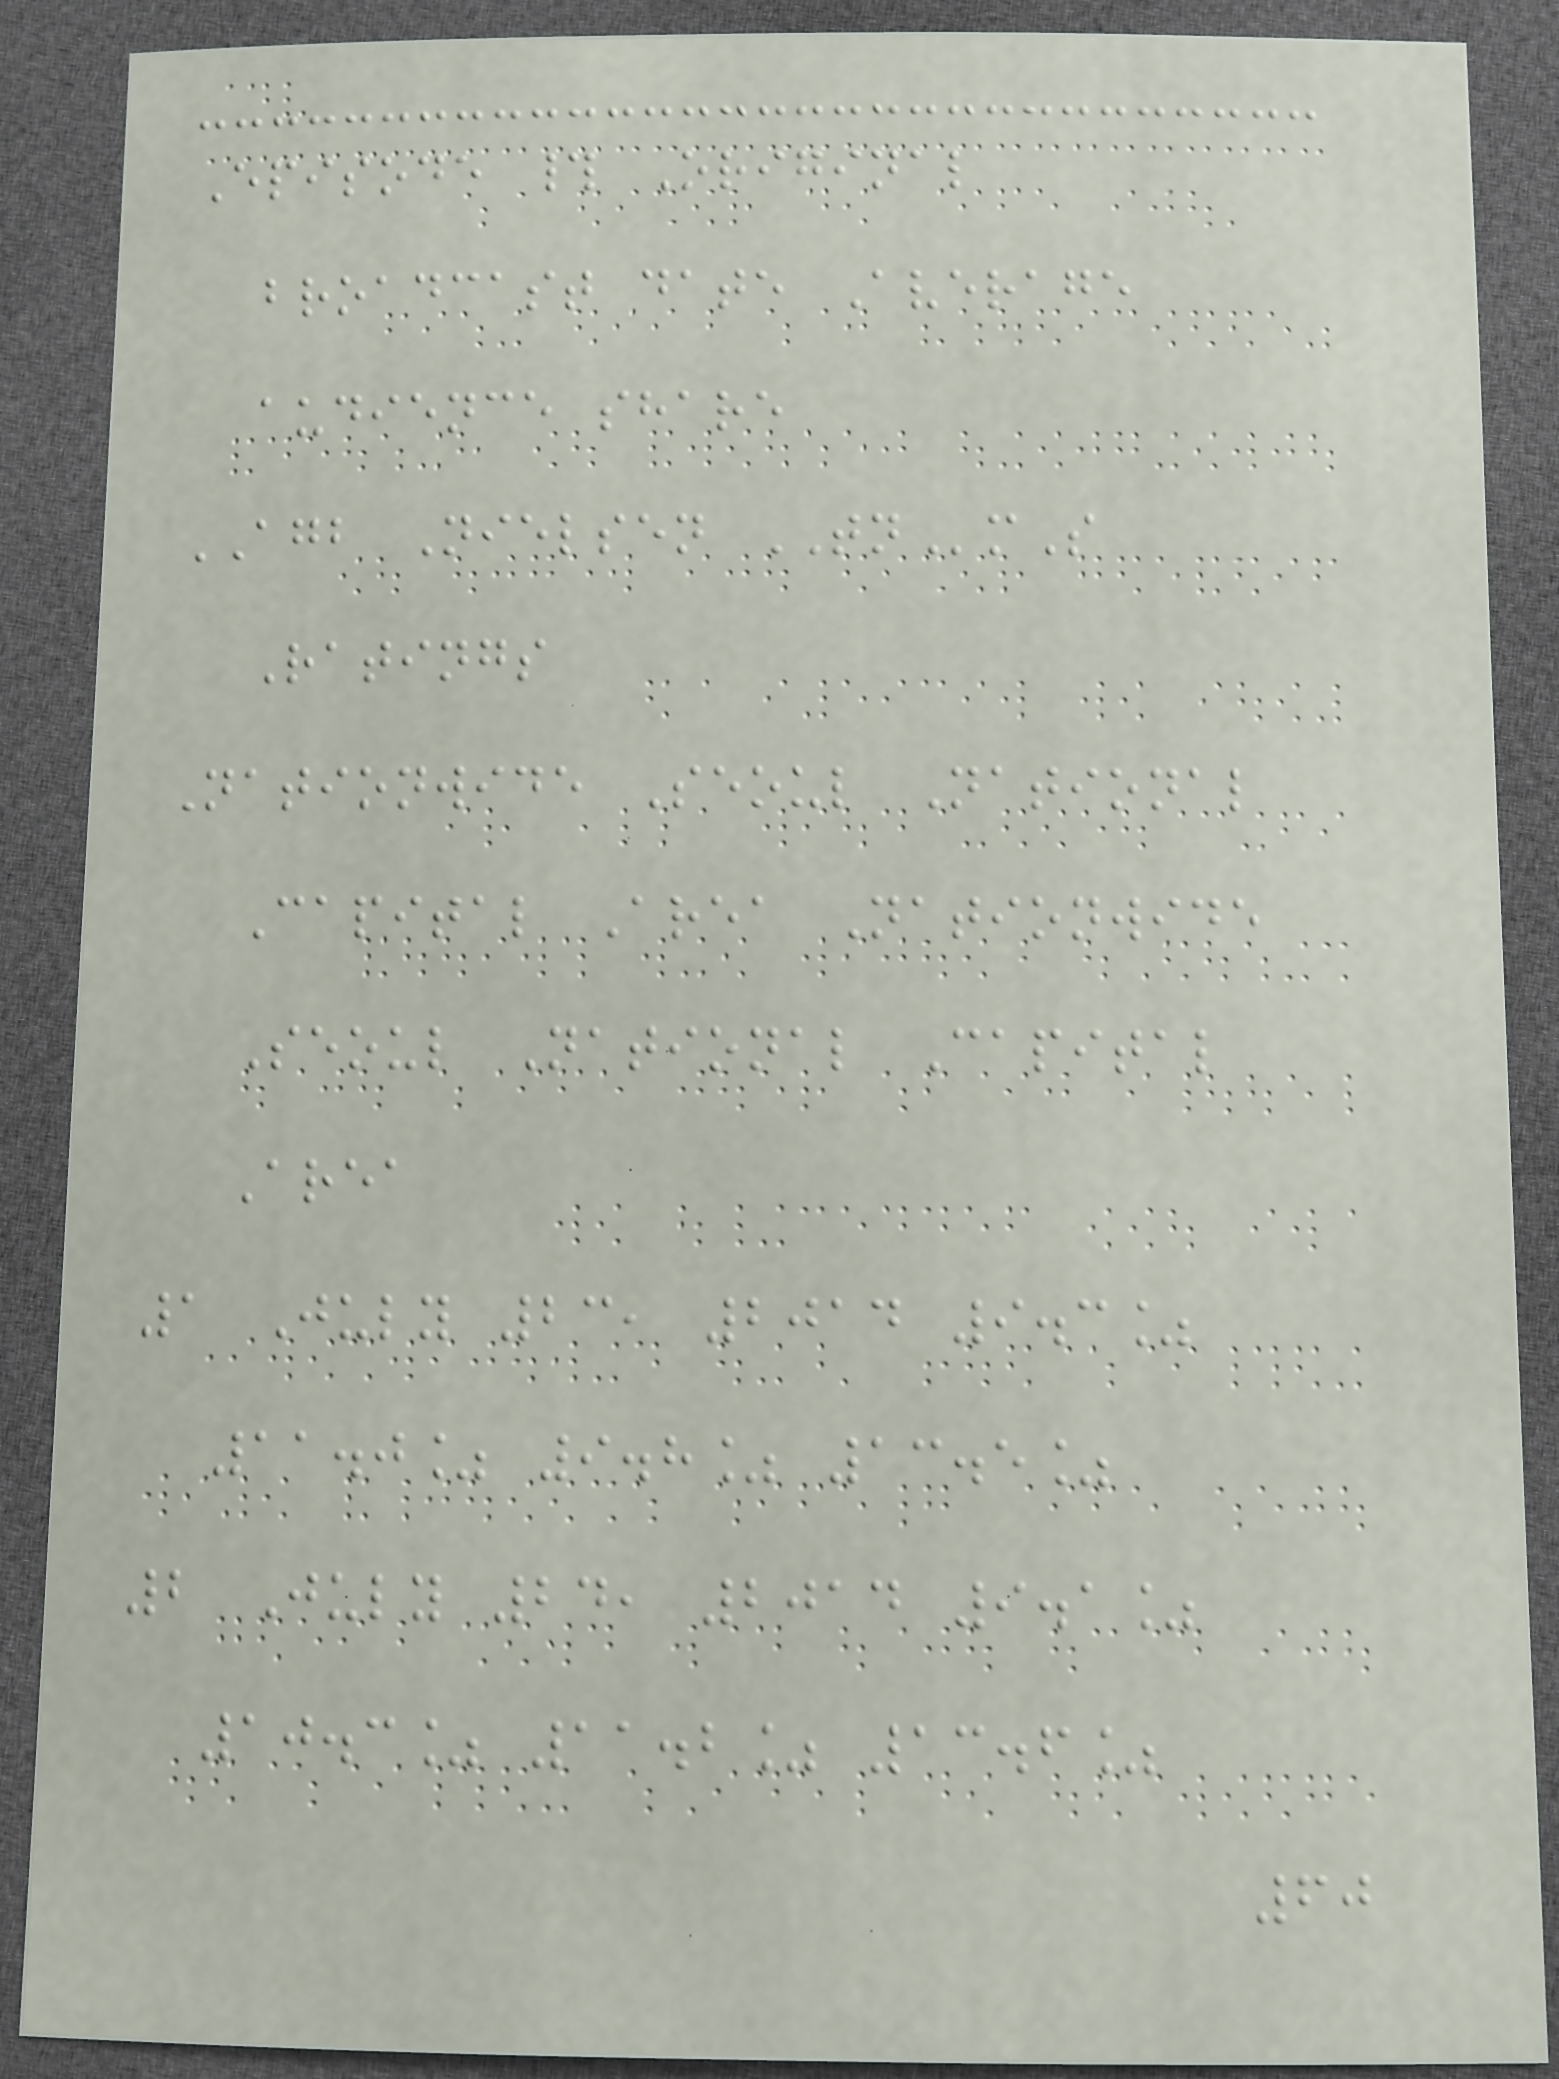Episode # Original
broadcast date Average
audience share
AGB Nielsen TNmS
Ratings
Nationwide Seoul National
Capital Area Nationwide
Seoul National Capital
Area
1 July 23, 2014 9.3%
11.0% 9.8% 13.5%
2 July 24, 2014 9.1%
10.3% 11.2% 13.6%
60
